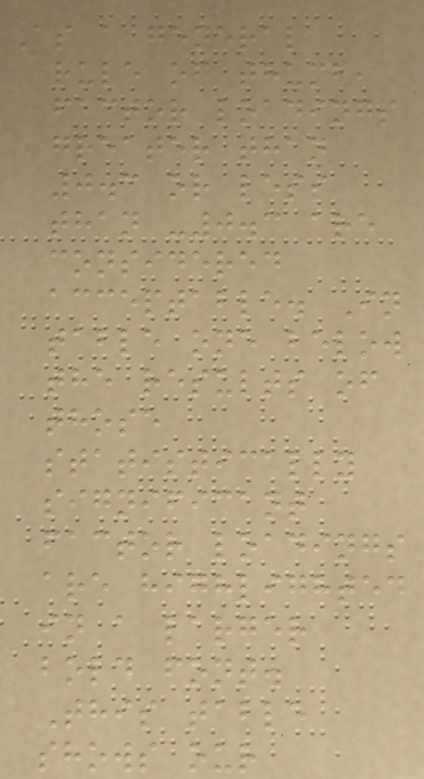As a general
rule of thumb,
factor loadings
greater than
0.3 or less
than -0.3 are
considered
acceptable. In
table one below
the results of
those
statistically
significant
factor loadings
are highlighted
in a larger
bold font.
This table
shows our
